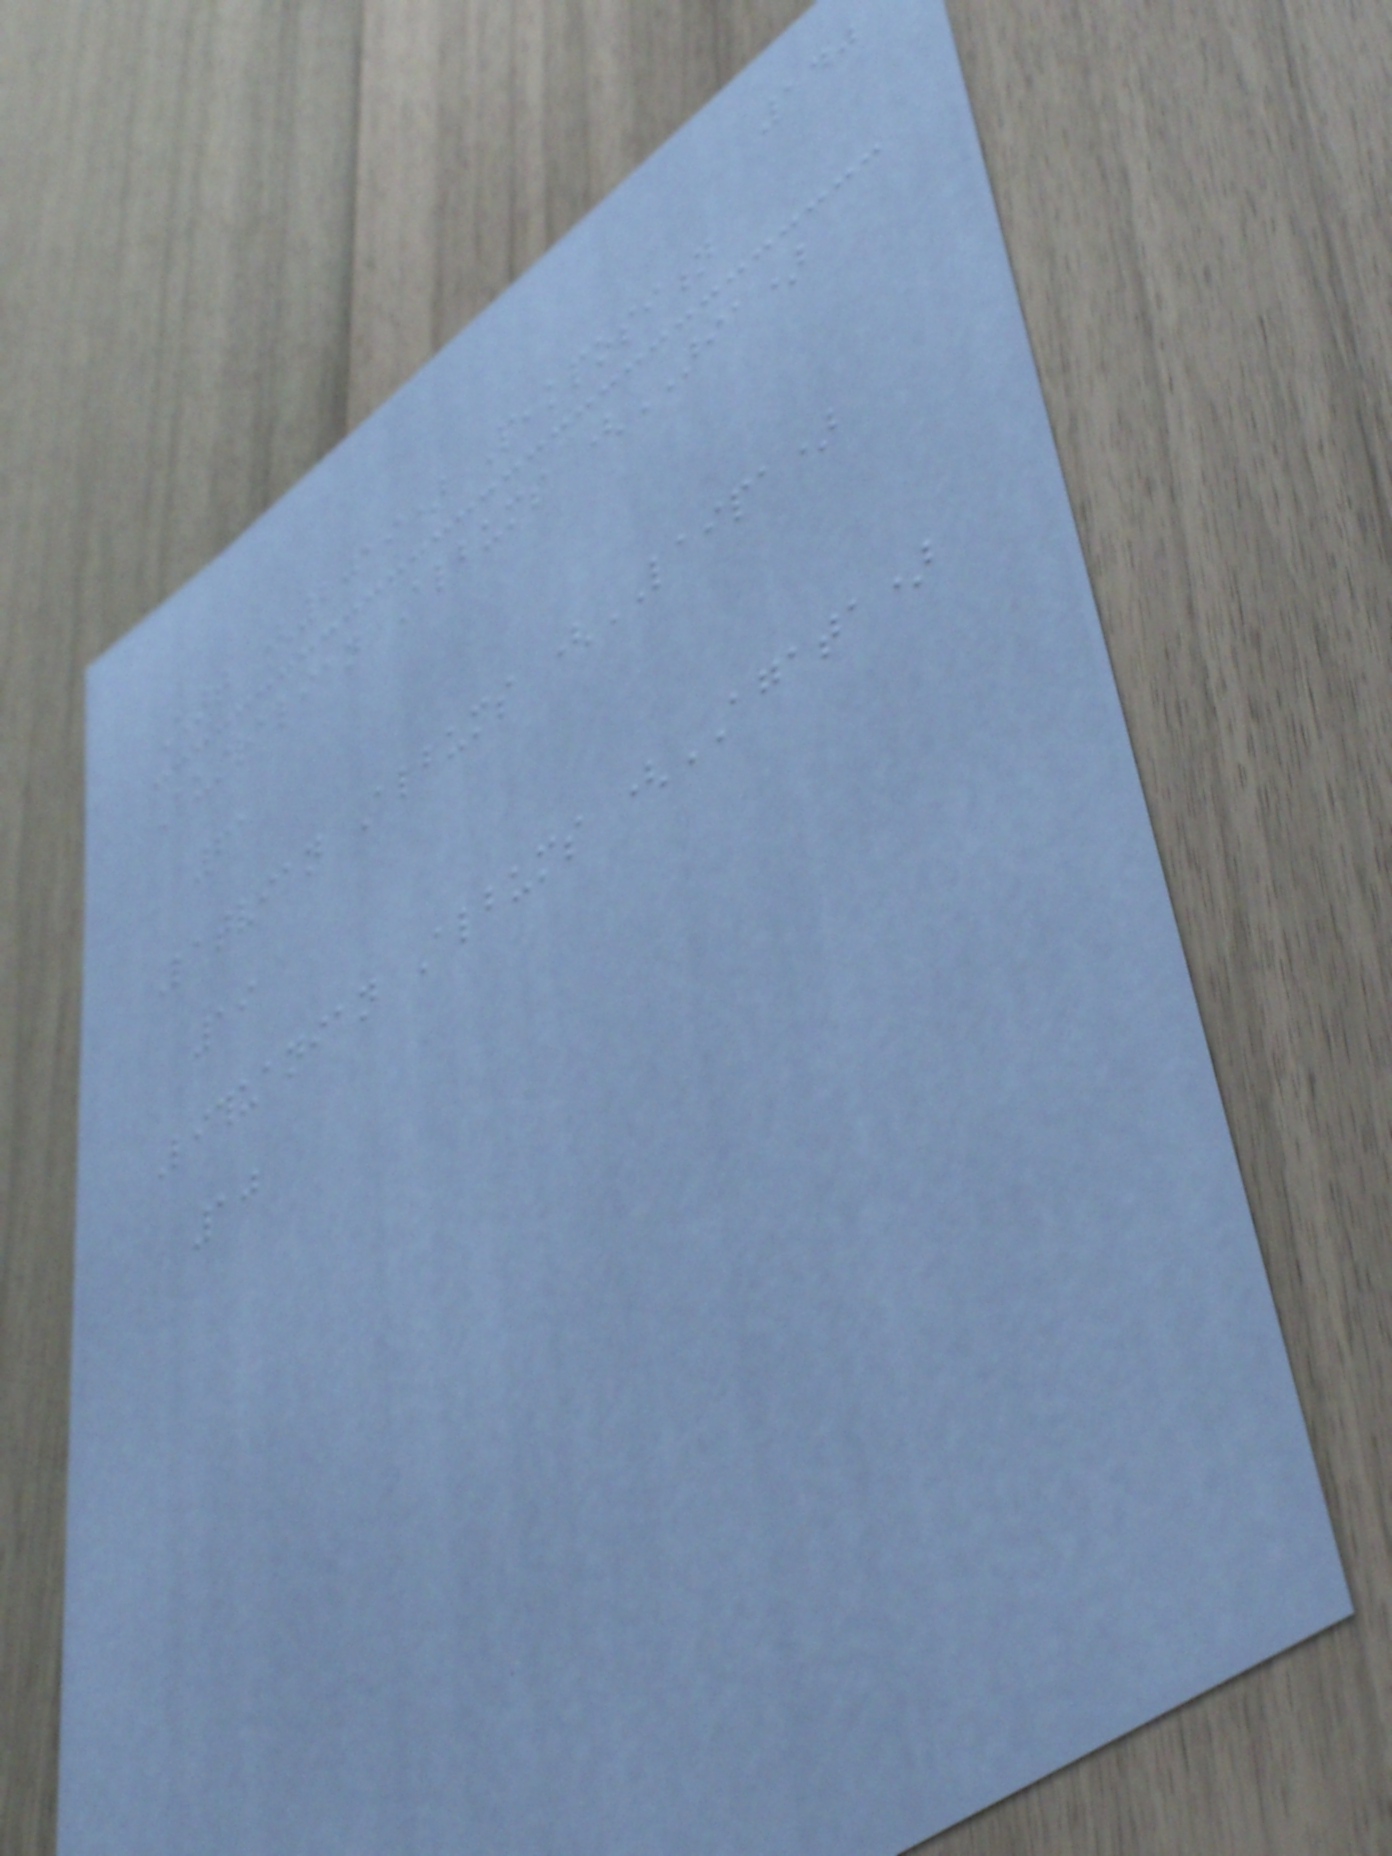140
Chart (2019) Peakposition
Australian Albums (ARIA)
61
Latvian Albums (LAIPA)
19
Lithuanian Albums (AGATA)
10
